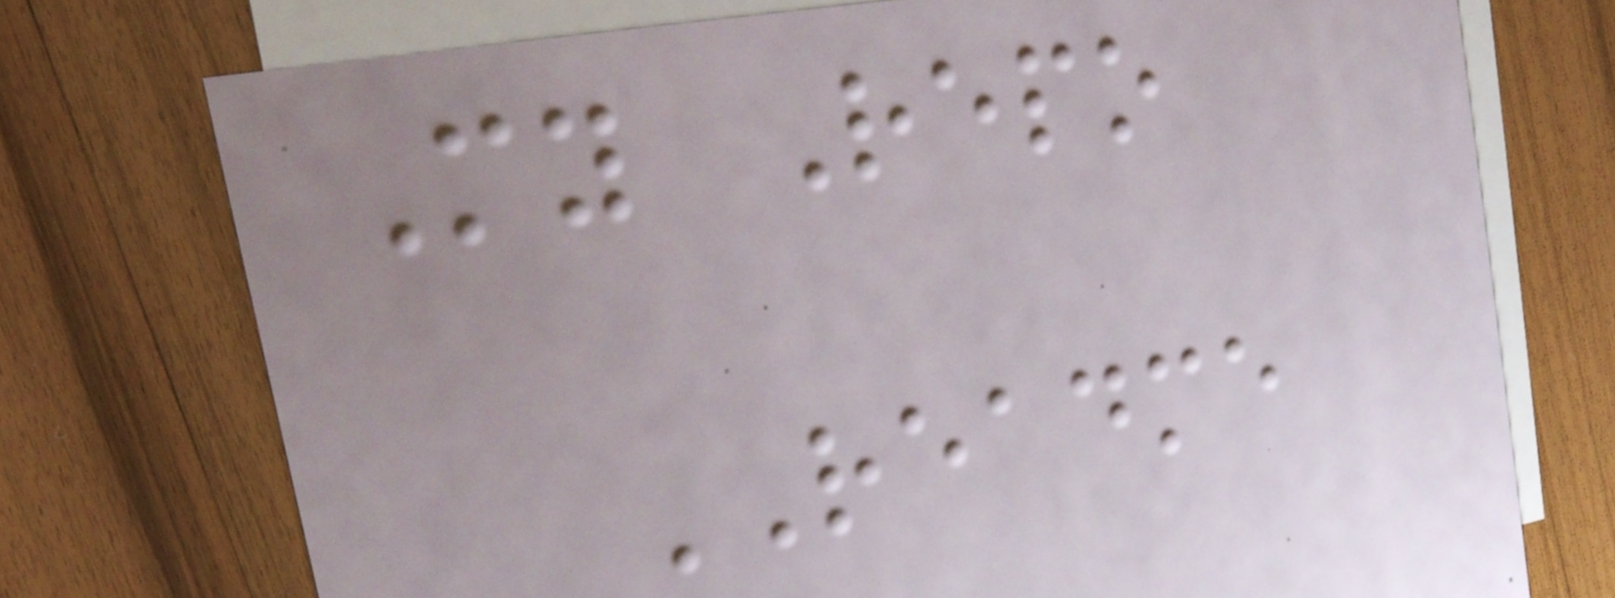My Repo
README
